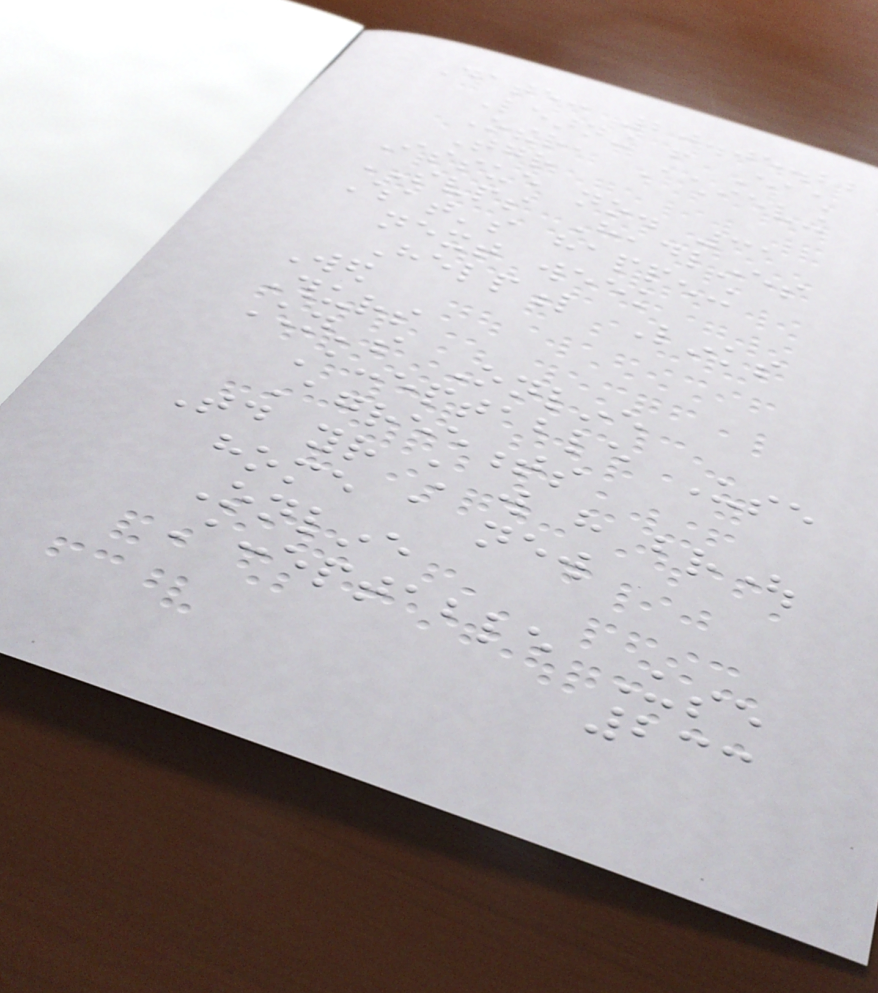Date: 20.05.22
Learning from Each
Other, Achieving
Together
Issue no. 31
SVPS Headlines
What's happening
next week
Helpful Links
Wed
Thurs
Children's Online
Acceptable Use
Agreements
Today your child will have brought
home a new
Online
Acceptable Use
233
